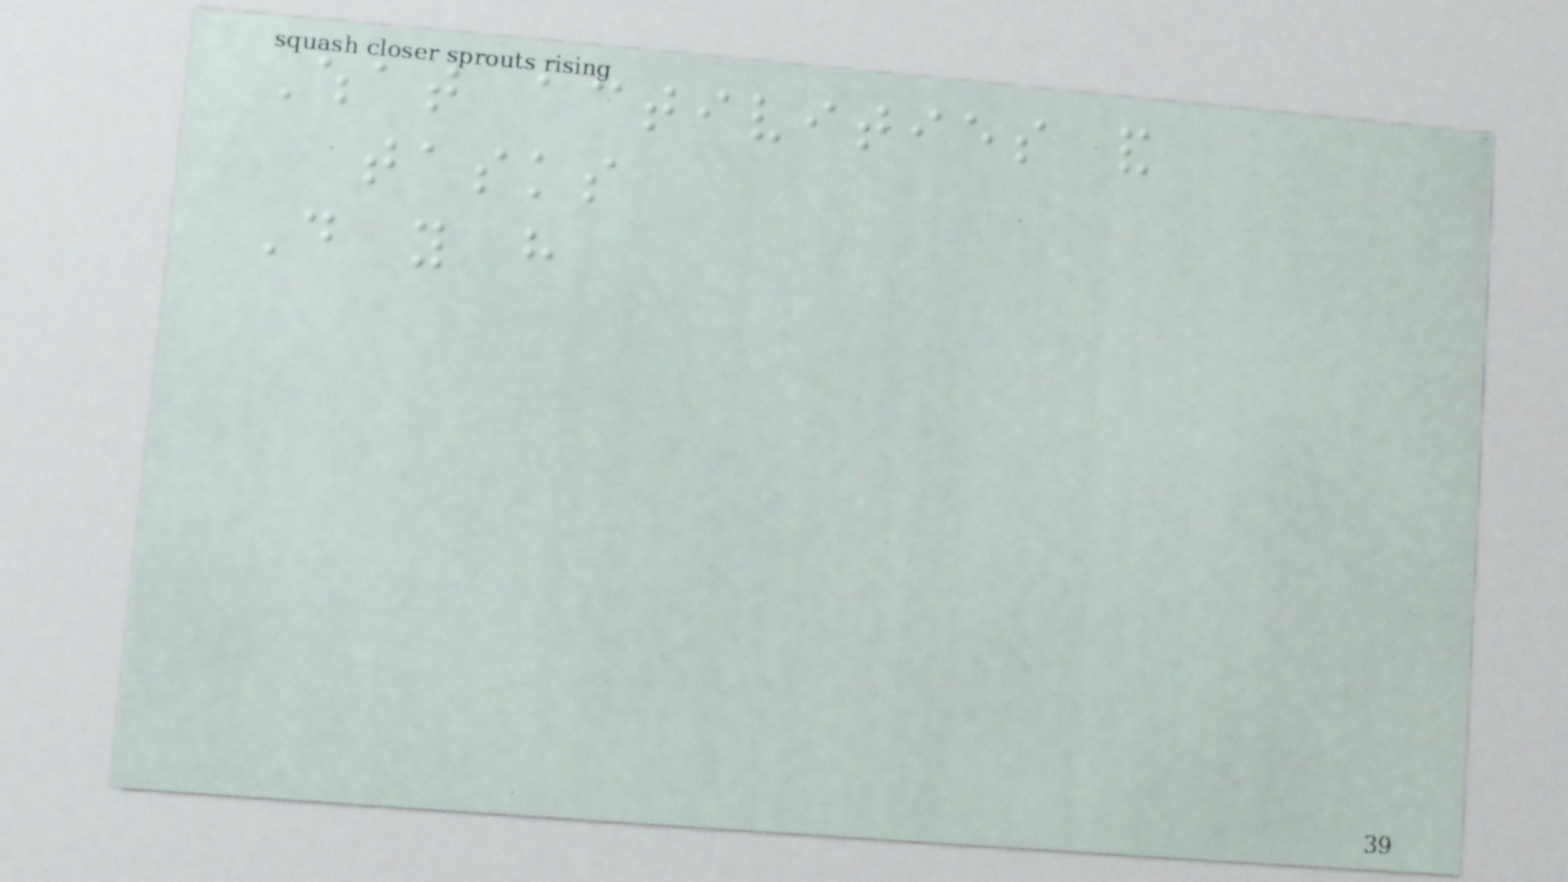What activities and
tasks
Do you have
